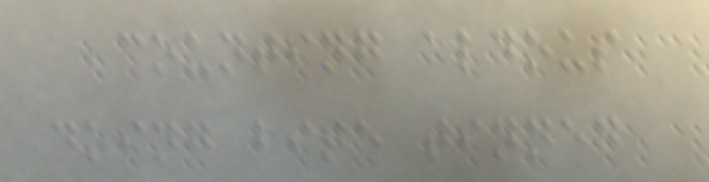counting aldous
doing bite tinned
